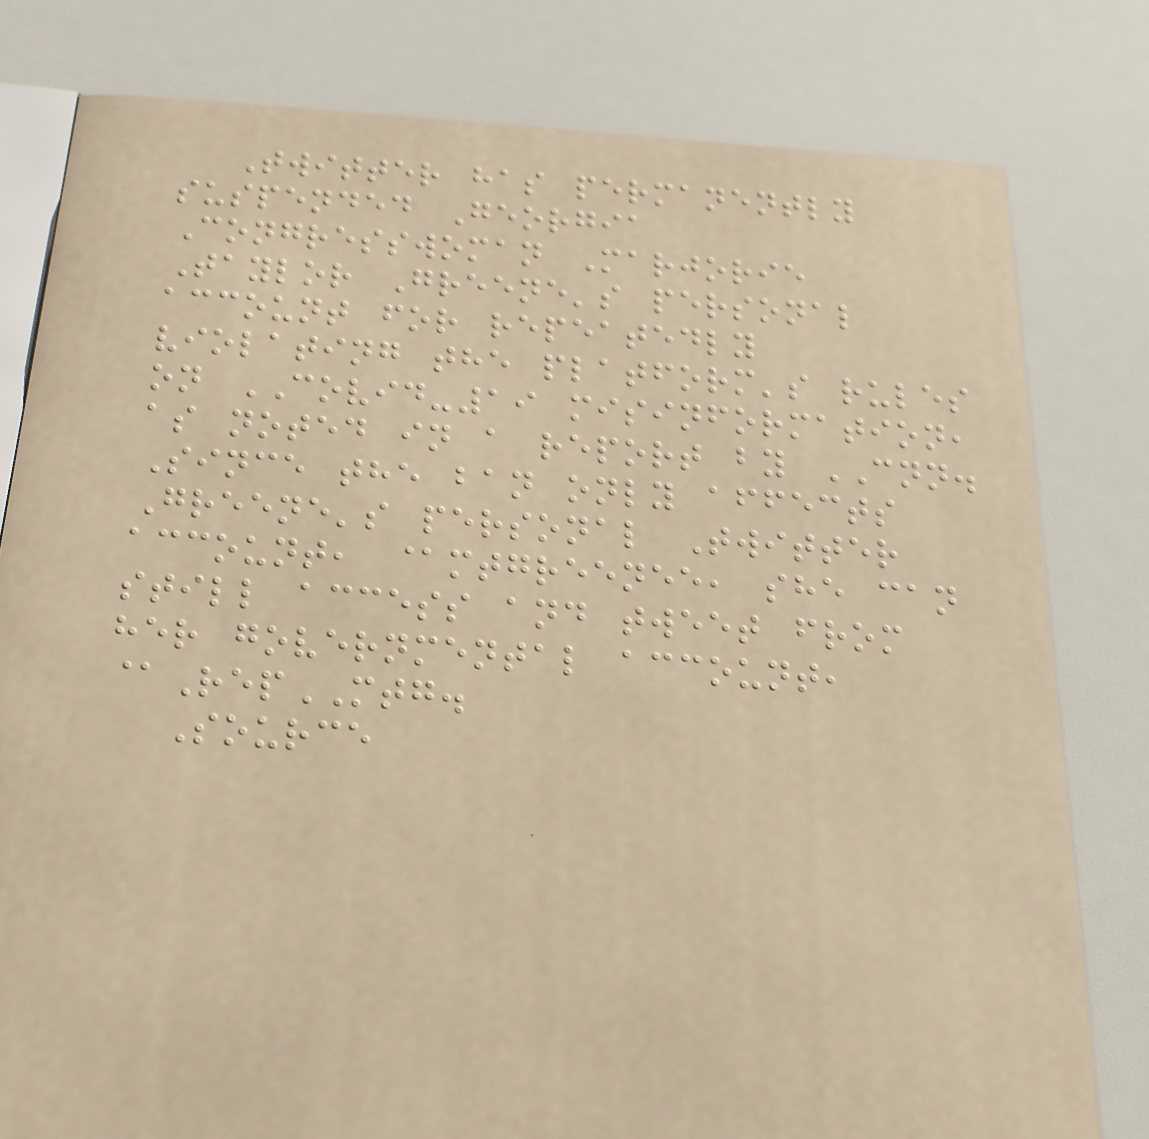Twitter has permanently
suspended Georgia
Congresswoman Marjorie
Taylor Greene's personal
account for repeatedly
violating the platform's rules
on COVID-19 misinformation,
as noted in a report by CNN.
Since the ban only affects
Greene's personal Twitter
account, @mtgreenee, she can
still access and tweet from
her governmental account,
@RepMTG.
Source
